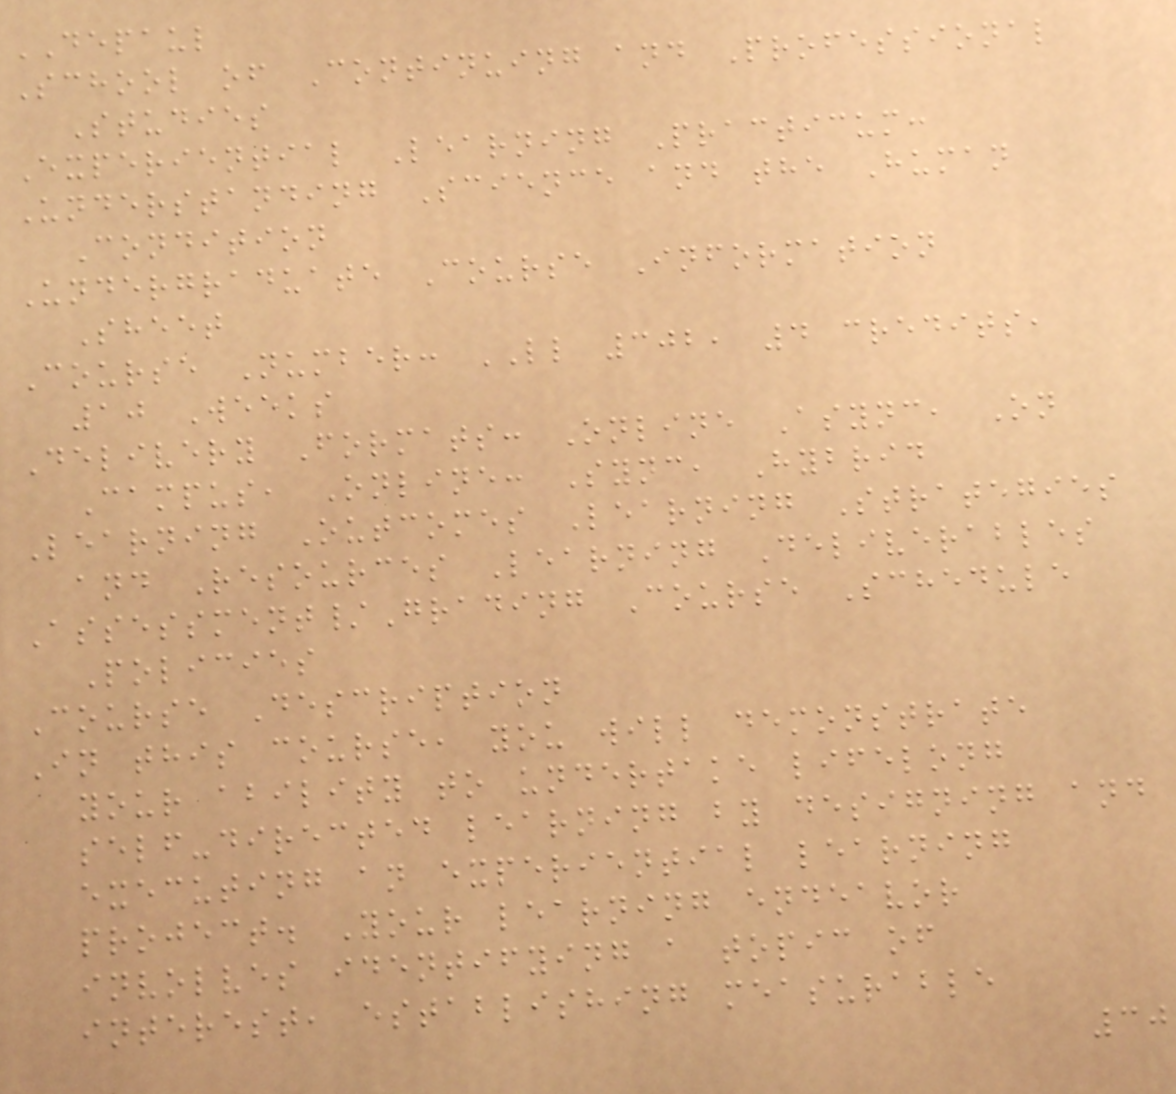DEPAUL
School of Continuing and Professional
Studies
Experiential Learning Practicum:
Understanding Science and the Human
Condition
Undergraduate Course Information
Sheet
Course Number: LL 302, 4 credits,
10 Weeks
Delivery Formats: Online Async, On
Campus, Online: Sync, Hybrid
Learning Outcomes Learning Strategies
and Resources Learning Deliverables
Assessment/Grading Course Schedule
Policies
Course Description
In this course, you will demonstrate
your ability to undertake lifelong
self-directed learning by designing and
executing an experiential learning
project. Your learning endeavor
involves identifying a topic of
interest, establishing measurable
30
